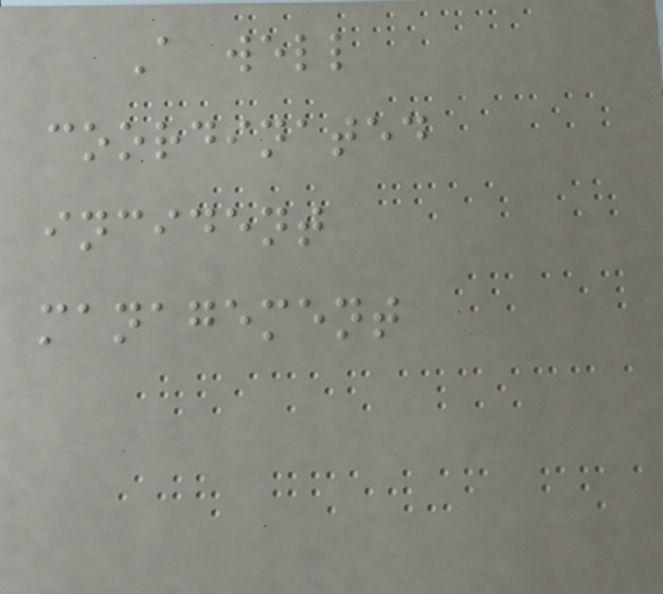A well
coordinated
incident
management
